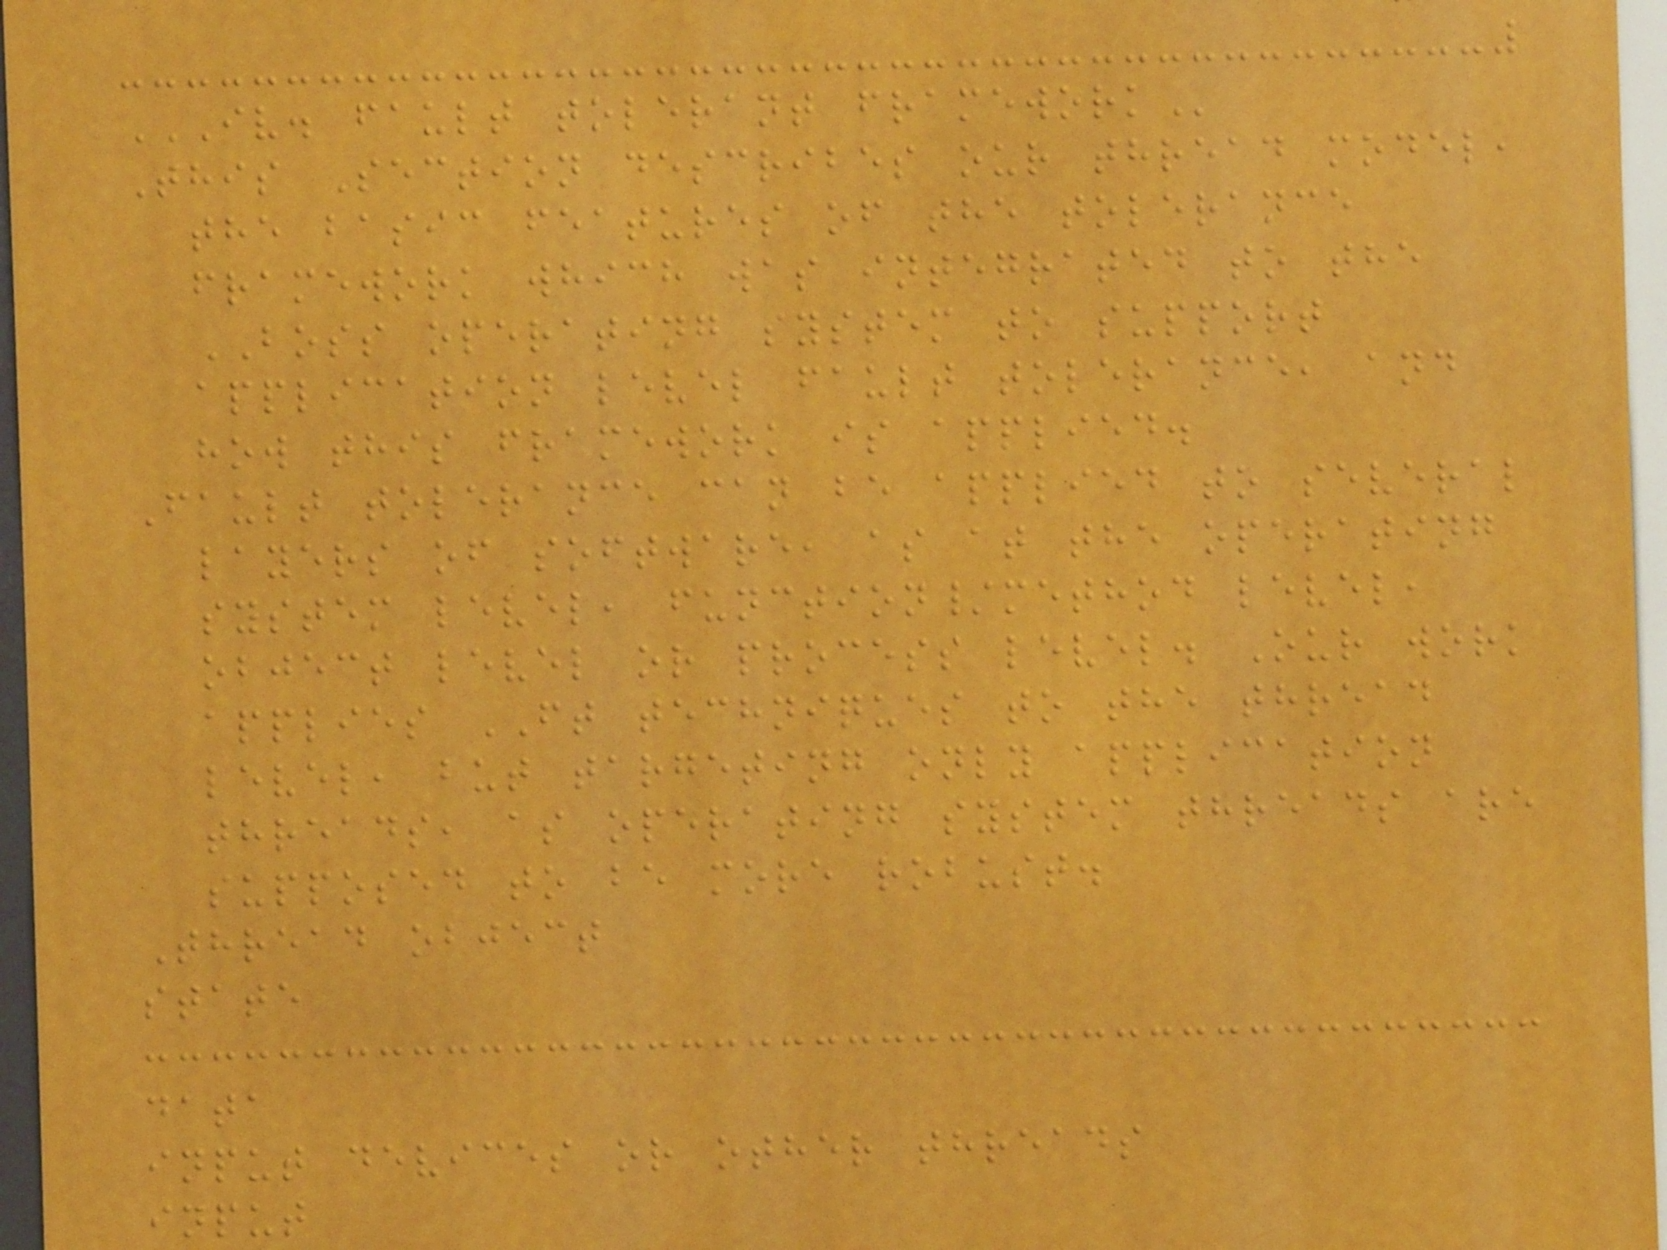IV. FAULT TOLERANT FRAMEWORK
This Section describes our thread model,
the basic features of the tolerance
framework which was integrated to the
BOSS operating system to support
application level fault tolerance, and
how this framework is applied.
Fault tolerance can be applied to several
layers of software, as at the operating
system level, function/method level,
object level or process level. Our work
applies FT techniques to the thread
level, but targeting only application
threads, as operating system threads are
supposed to be more robust.
Thread object
state
data
input devices or other threads
input
